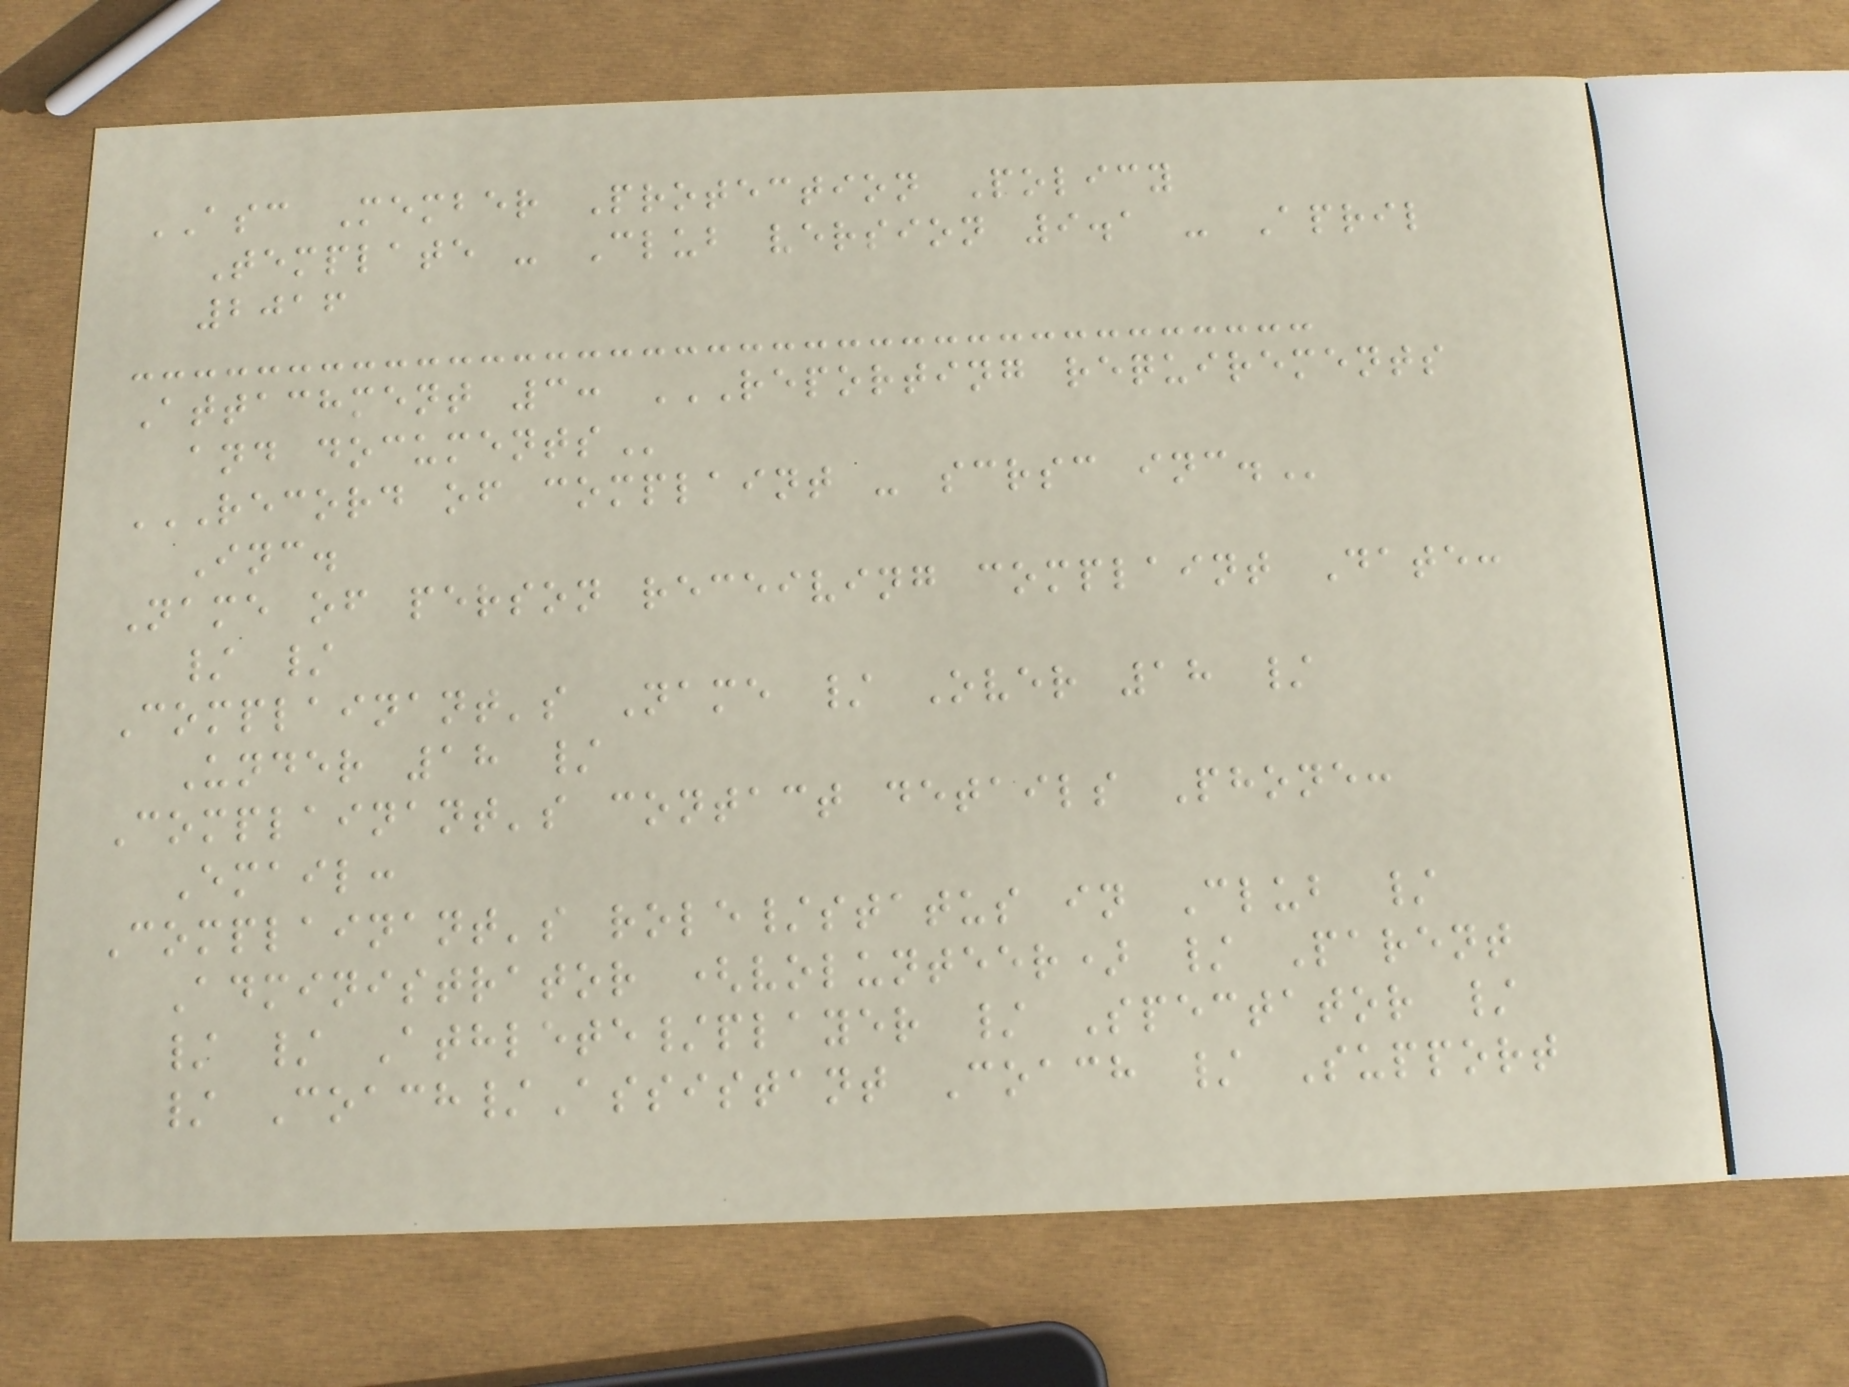ASC Member Protection Policy
Template - Club version 9.1 - April
2016
Attachment 3: REPORTING REQUIREMENTS
AND DOCUMENTS
RECORD OF COMPLAINT - SCRSC INC.
Inc.
Name of person receiving complaint Date:
/ /
Complainant's Name / Over 18 /
Under 18 /
Complainant's contact details Phone:
Email:
Complainant's role/status in Club /
Administrator (volunteer) / Parent
/ / Athlete/player / Spectator /
/ Coach/Assistant Coach / Support
